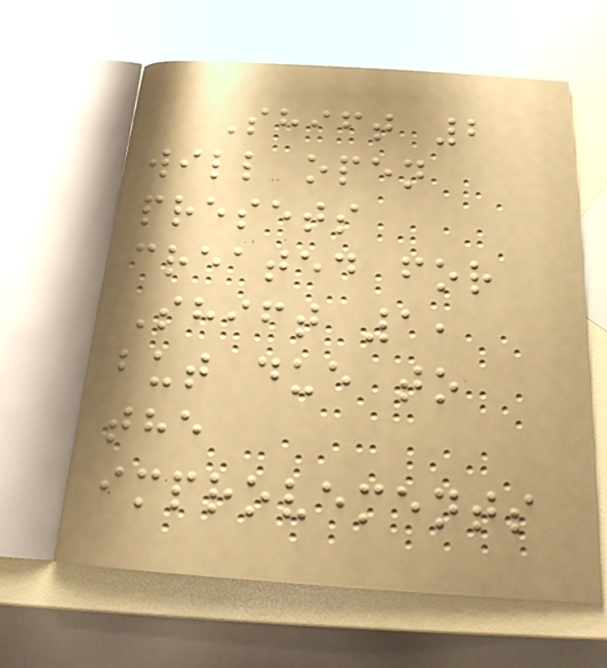Shift 2
will open
presets
created for
Shift 1,
but due to
the
improvements
